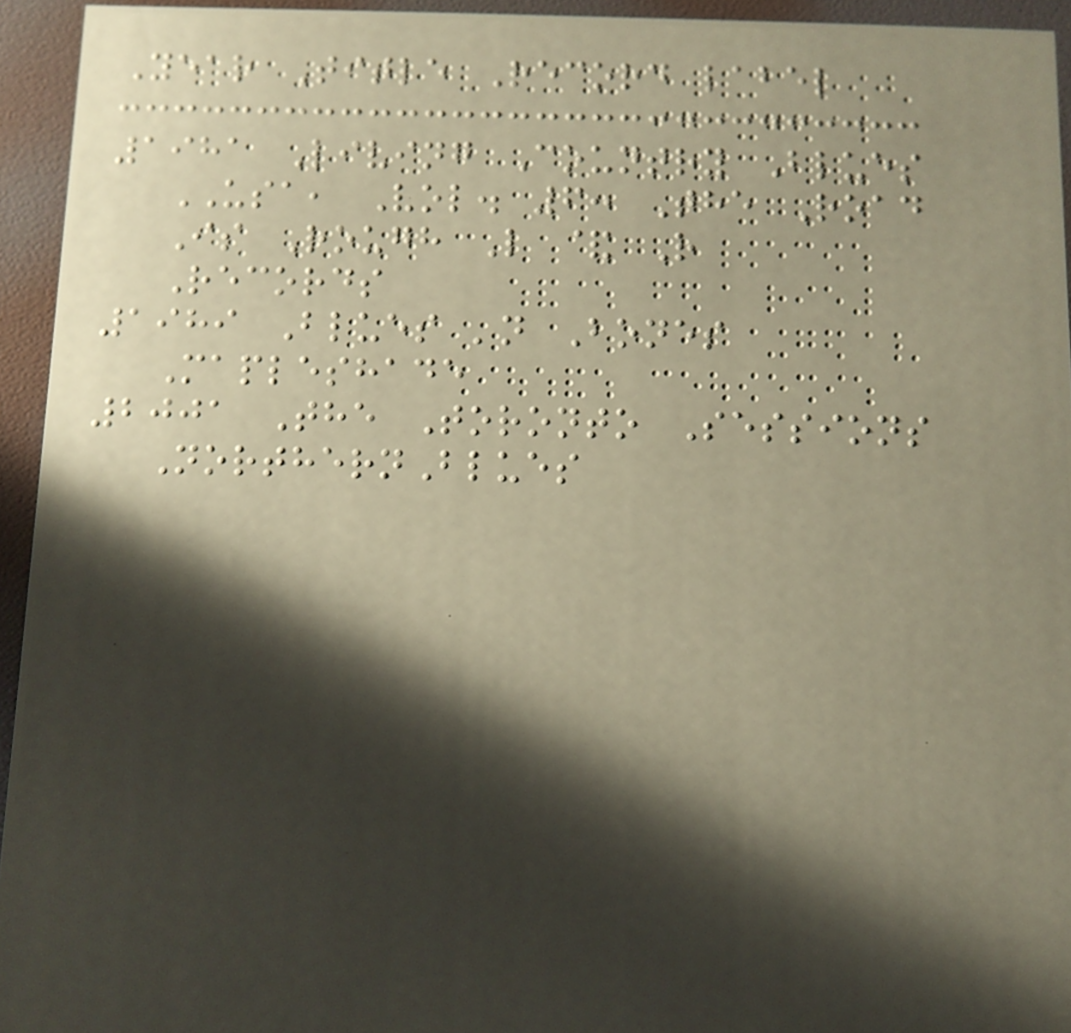Year Title Record label
1981 Living Country Blues
USA, Vol. 6: The Road
Is Rough L & R
Records
1989 Blues 'n Bones
Mapleshade
2001 The Toronto Sessions
NorthernBlues
